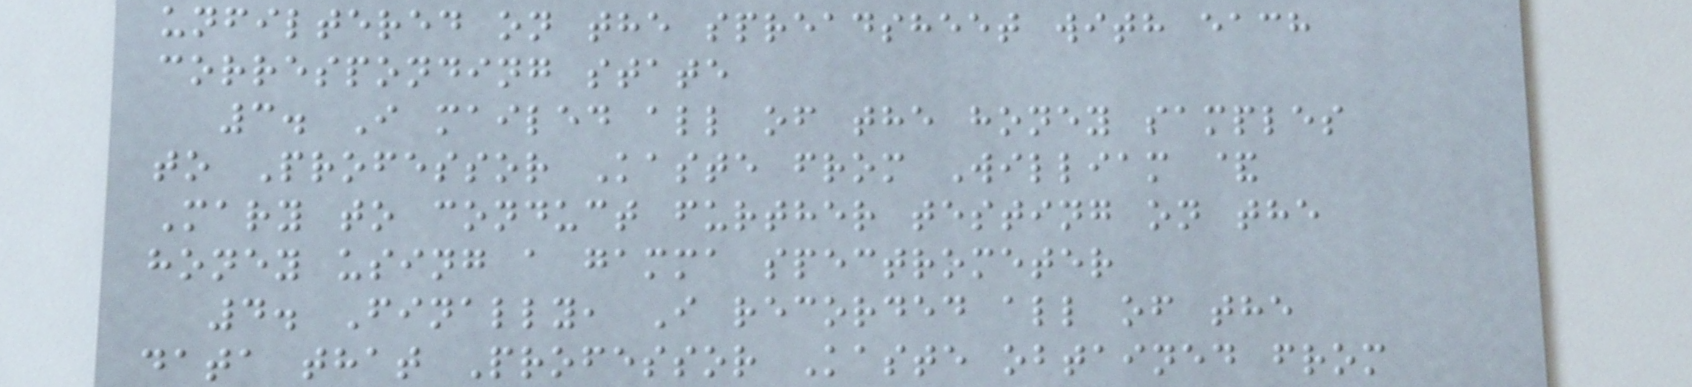unfiltered on the spreadsheet with each
corresponding state
3. I mailed all of the honey samples
to Professor Kaste from William &
Mary to conduct further testing on the
honey using a gamma spectrometer
4. Finally, I recorded all of the
data that Professor Kaste obtained from
